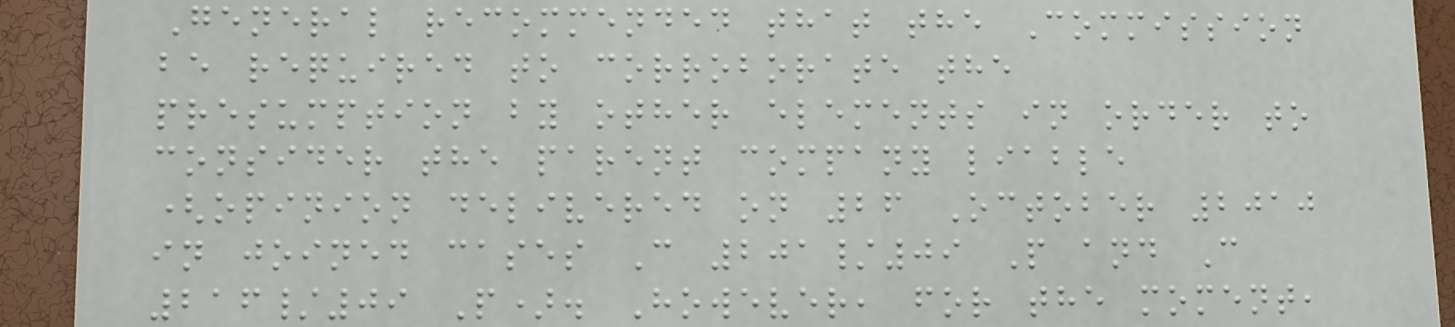General recommended that the Commission
be required to corroborate the
presumption by other elements in order to
consider the parent company liable
(opinion delivered on 26 October 2010
in joined cases C 201/09 P and C
216/09 P). However, for the moment,
